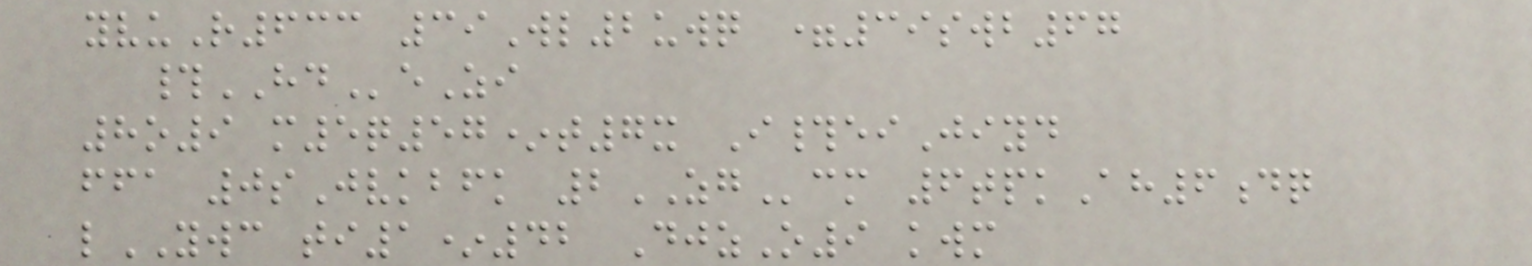yvuR633 39Wl2uwq =39swb67
#HDeZi
8o9 m5q57*t7x I#eiJiyd
ffa 0sJvkbfk 2ZGcm 6tpkAh6dq
lYWC ti1*42 DjzO9 kwm
